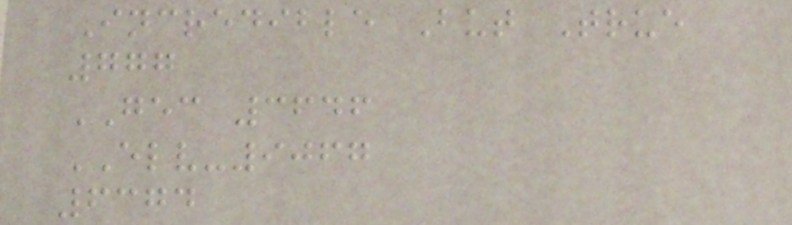Incredible But True
777
GEC 3646
ELV-9067
6374
